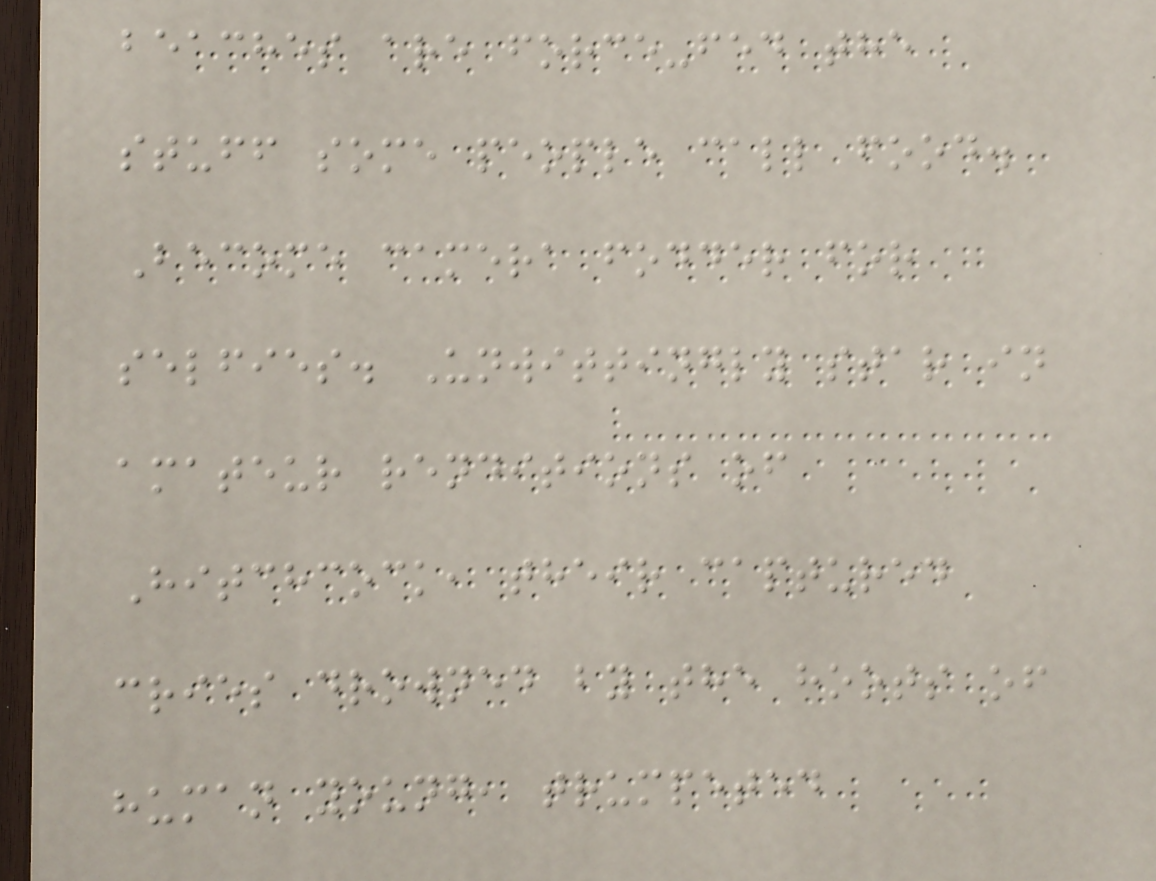beaches are force-fed the
stuff some people call food.
Become camera fodder for
selfies. Unwittingly star in
amateur renditions of
Hitchcock, their captured
cries drowned by the hoots of
human young, trumpeted
